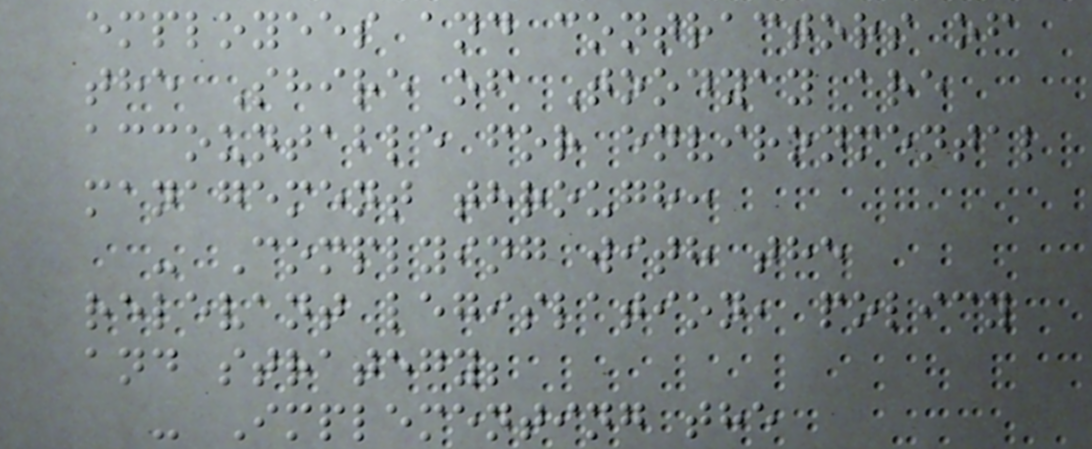employees and contractors of
the Shire of Toodyay are
accountable for environmental
management through:
- Complying with the
relevant legislation, policy
and strategy;
- Implementing the
